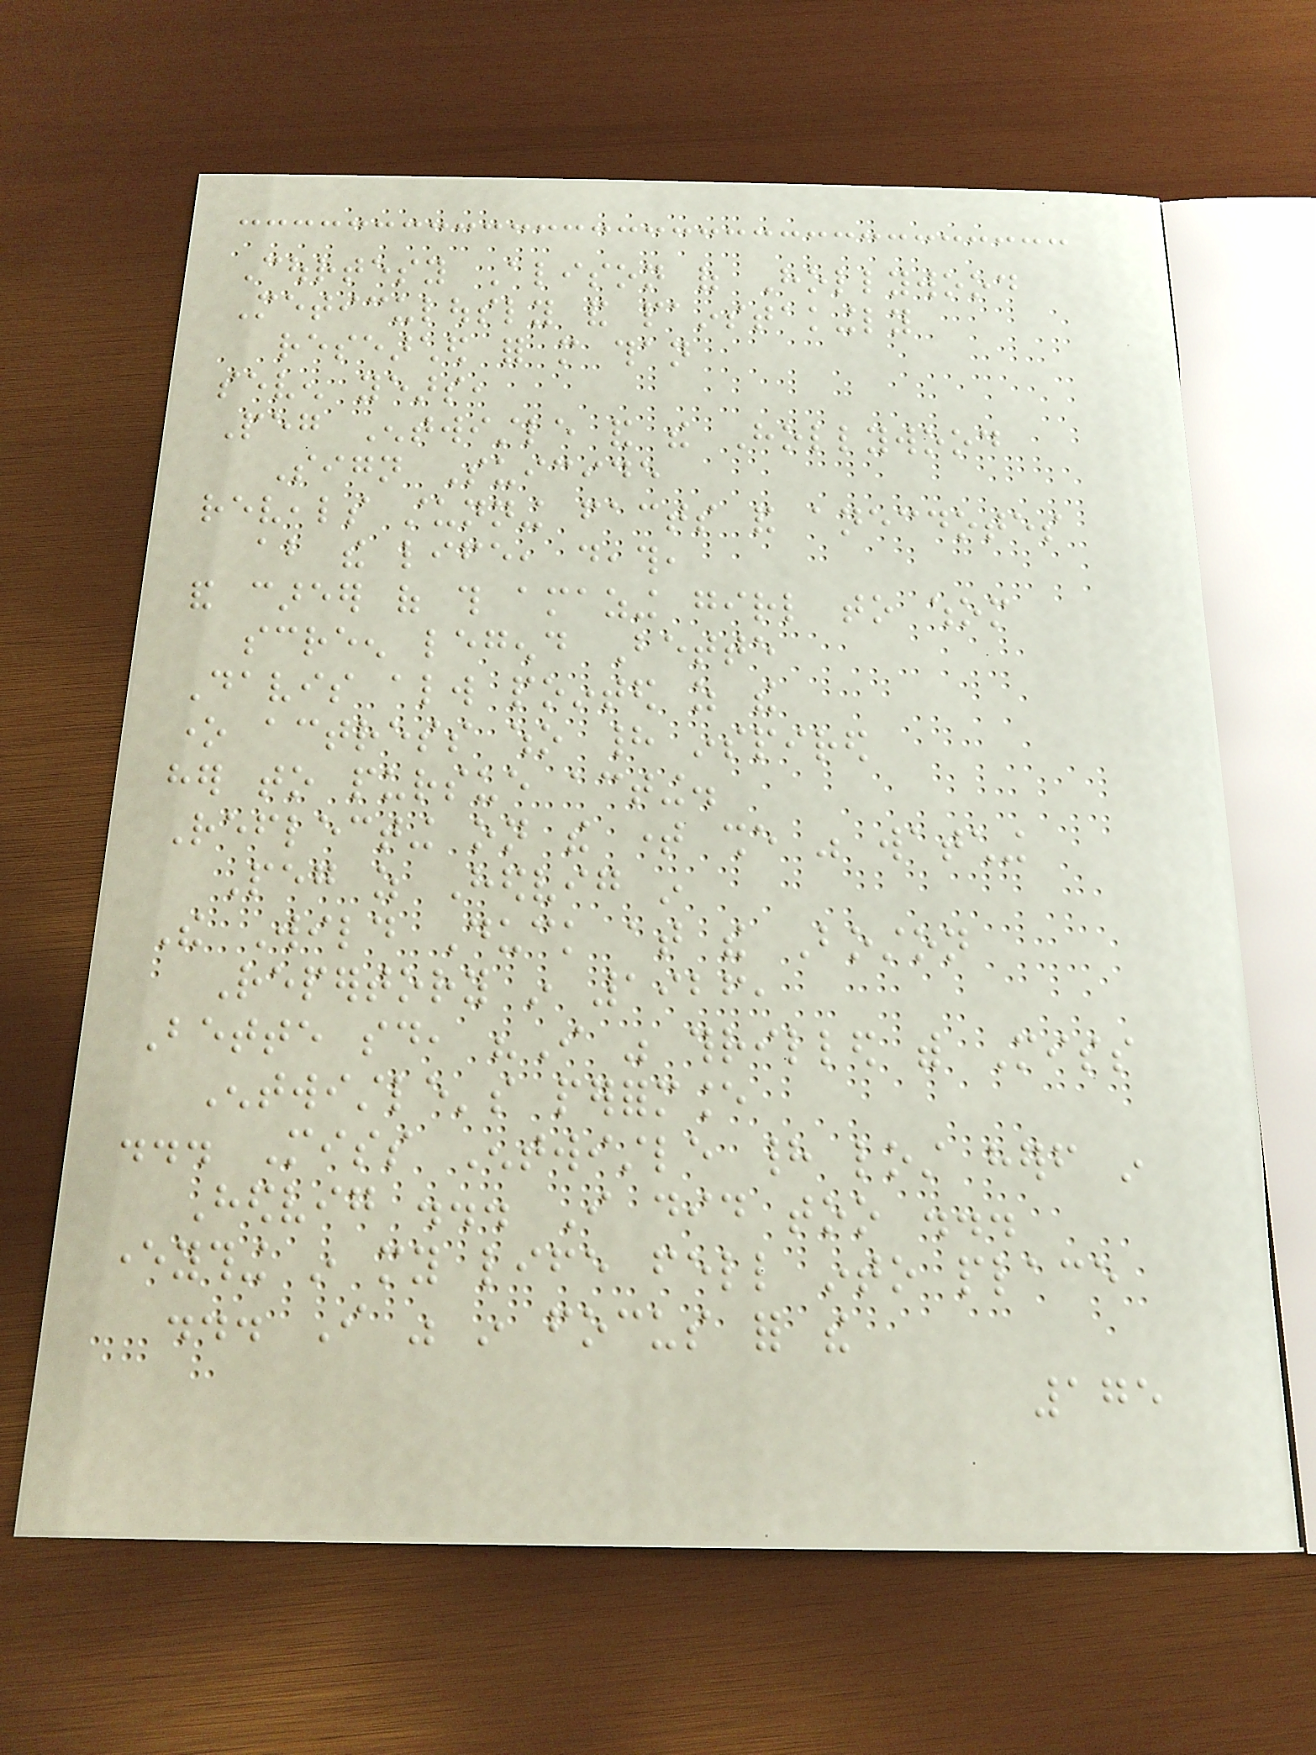Courtesy Alison of Hollywood
Meticulously and painstakingly
researched for more than
seven years,
Peg Entwistle and the Hollywood
Sign Suicide
reveals stunning facts and anecdotes
about the life, death,
and career of this amazing girl to whom
screen legend Bette
Davis always pointed as the
one actress who had inspired
her to pursue acting.
Reflecting on the time she was watching
Peg as Hedvig in
The Wild Duck at the Boston
Repertory in 1926,
Bette said, "I was thrilled with Miss
Entwistle's performance
... Miss Entwistle had lost herself in
Hedvig ... I did too ...
everything in my life fell into place
... I was in focus for the
175
